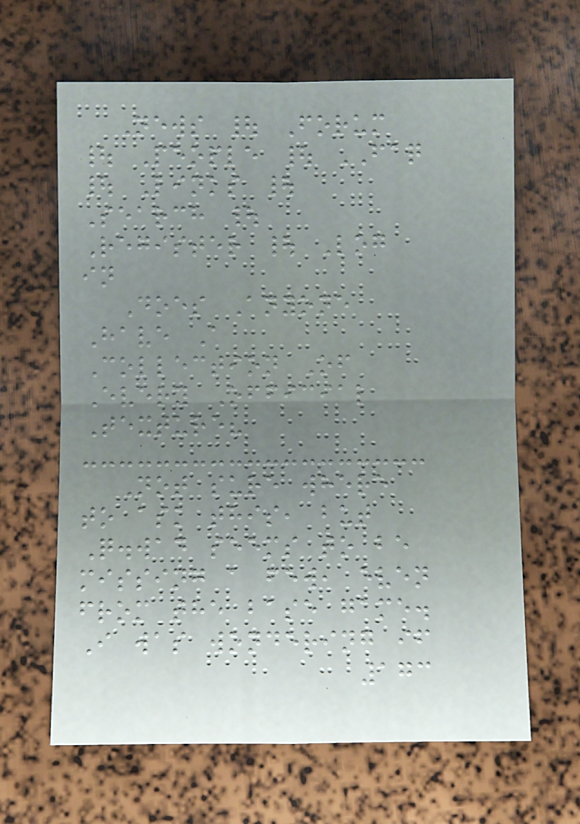News | Forum
| People | FAQ
| Links |
Search |
Register | Log
in
Does Anyone
Have A
Collection Of
Every Official
Texture?
Not sure where
to ask this, but
Q.wad seems to be
missing a few, even
from the base game.
I was wondering if
173
